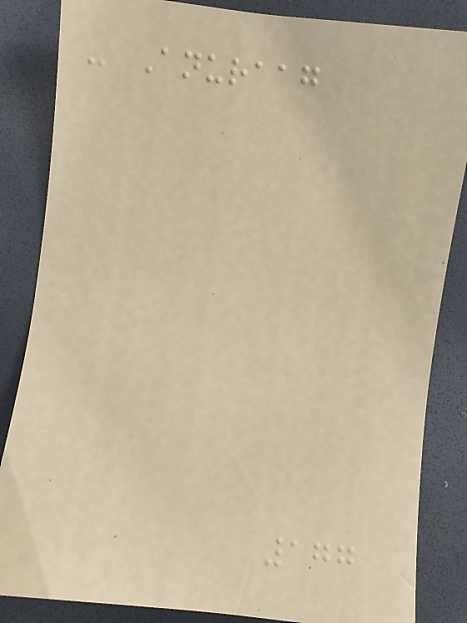- Anuraag
177
